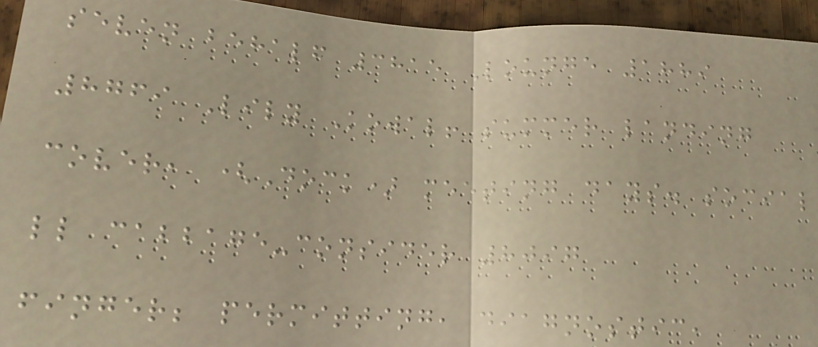seven behalf 3815 Lounge 1889
8769 Lily Kowal! summer landing
cover, (Dock) meeting days. social
ll cabbage-consider 8097
finger; permitting, diagnostic,
